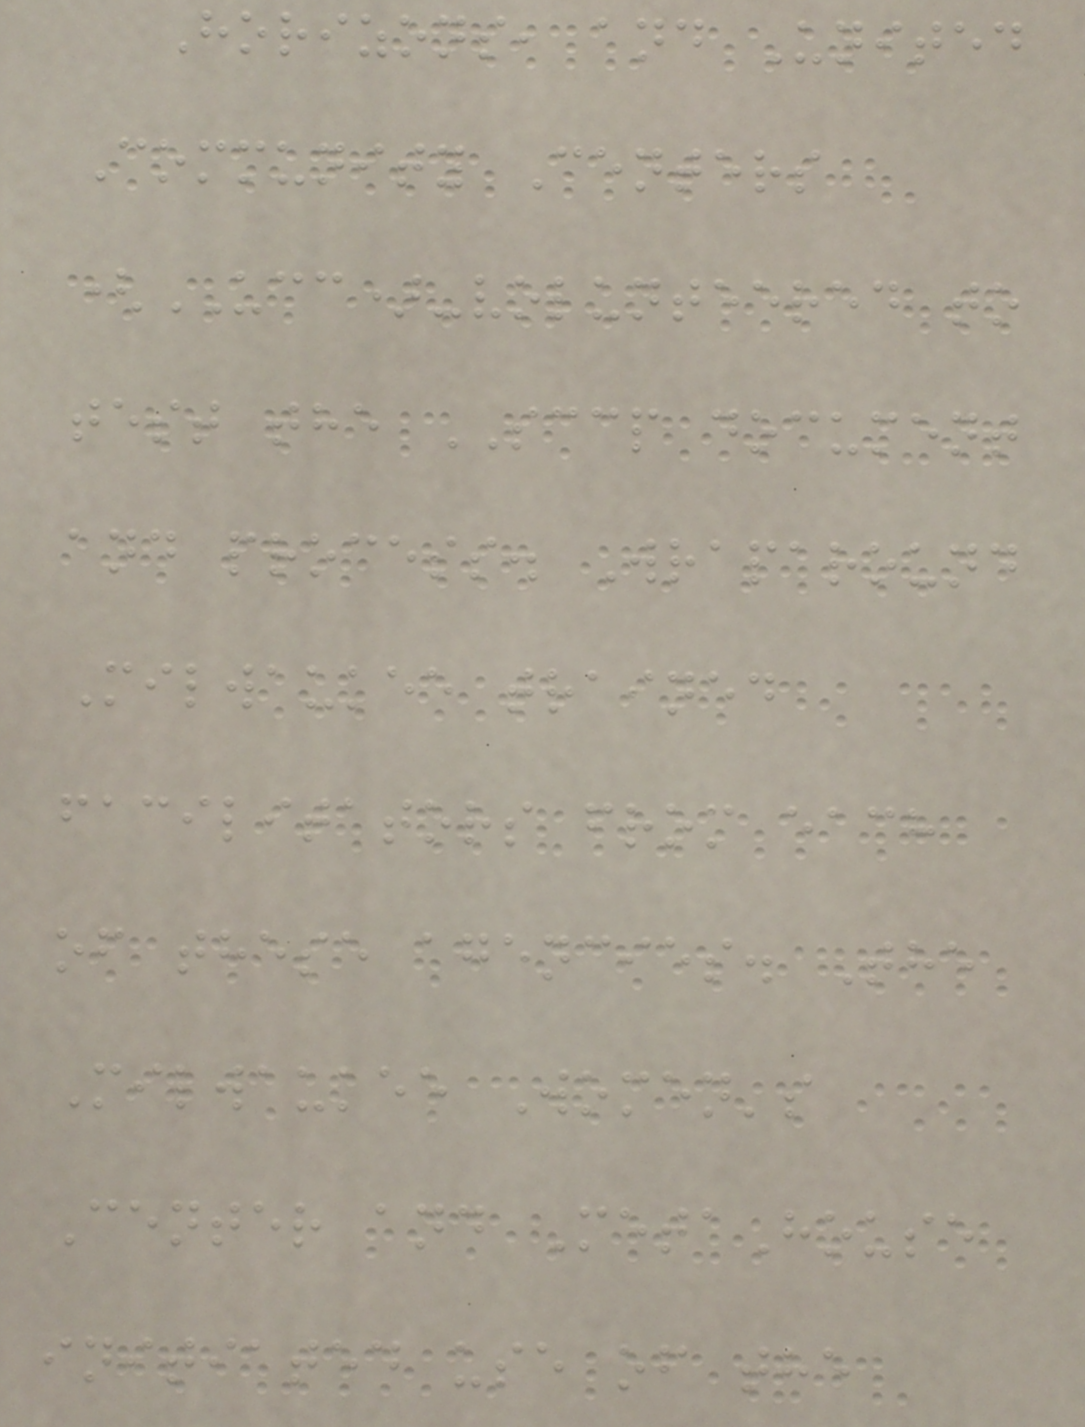Horizons, and United
Community Centers
(UCC)-volunteered to
test the SCCP document
and process. Wraparound
Milwaukee trained
facilitators from each
of these agencies. The
Milwaukee Women's
Center and MetaHouse
initiated use of the
